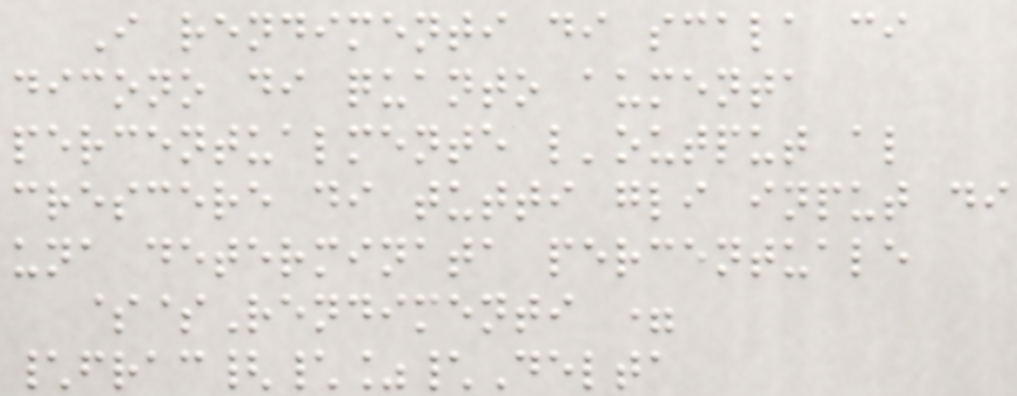I rendimenti di scala ci
dicono di quanto aumenta
percentualmente l'output al
crescere di tutti gli input di
una determinata percentuale
$$Rendimenti =
\frac{\%\Delta
